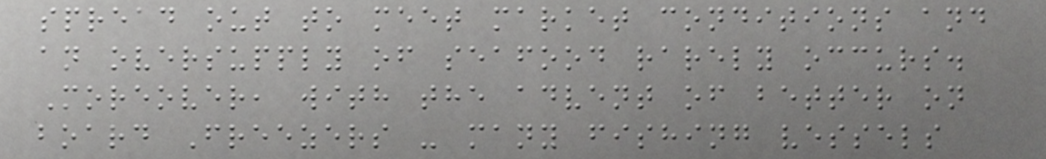spread out to meet market conditions and
an oversupply of seafood rarely occurs.
Moreover, with the advent of better on
board Freezers - many fishing vessels
